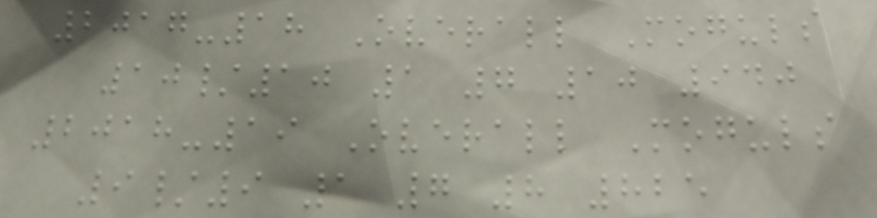2017-18 Overall Moguls
10/10 1 7 10 940
2018-19 Overall Moguls
9/9 1 7 8 825
